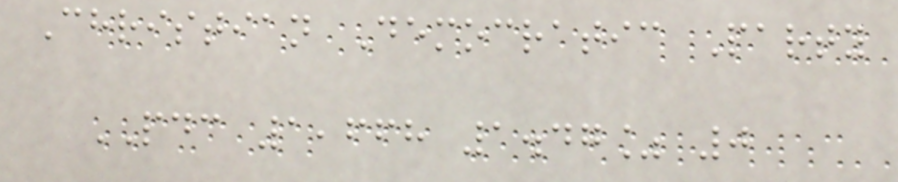Christian Democratic Party
PDC 1,668 1.47% 0
